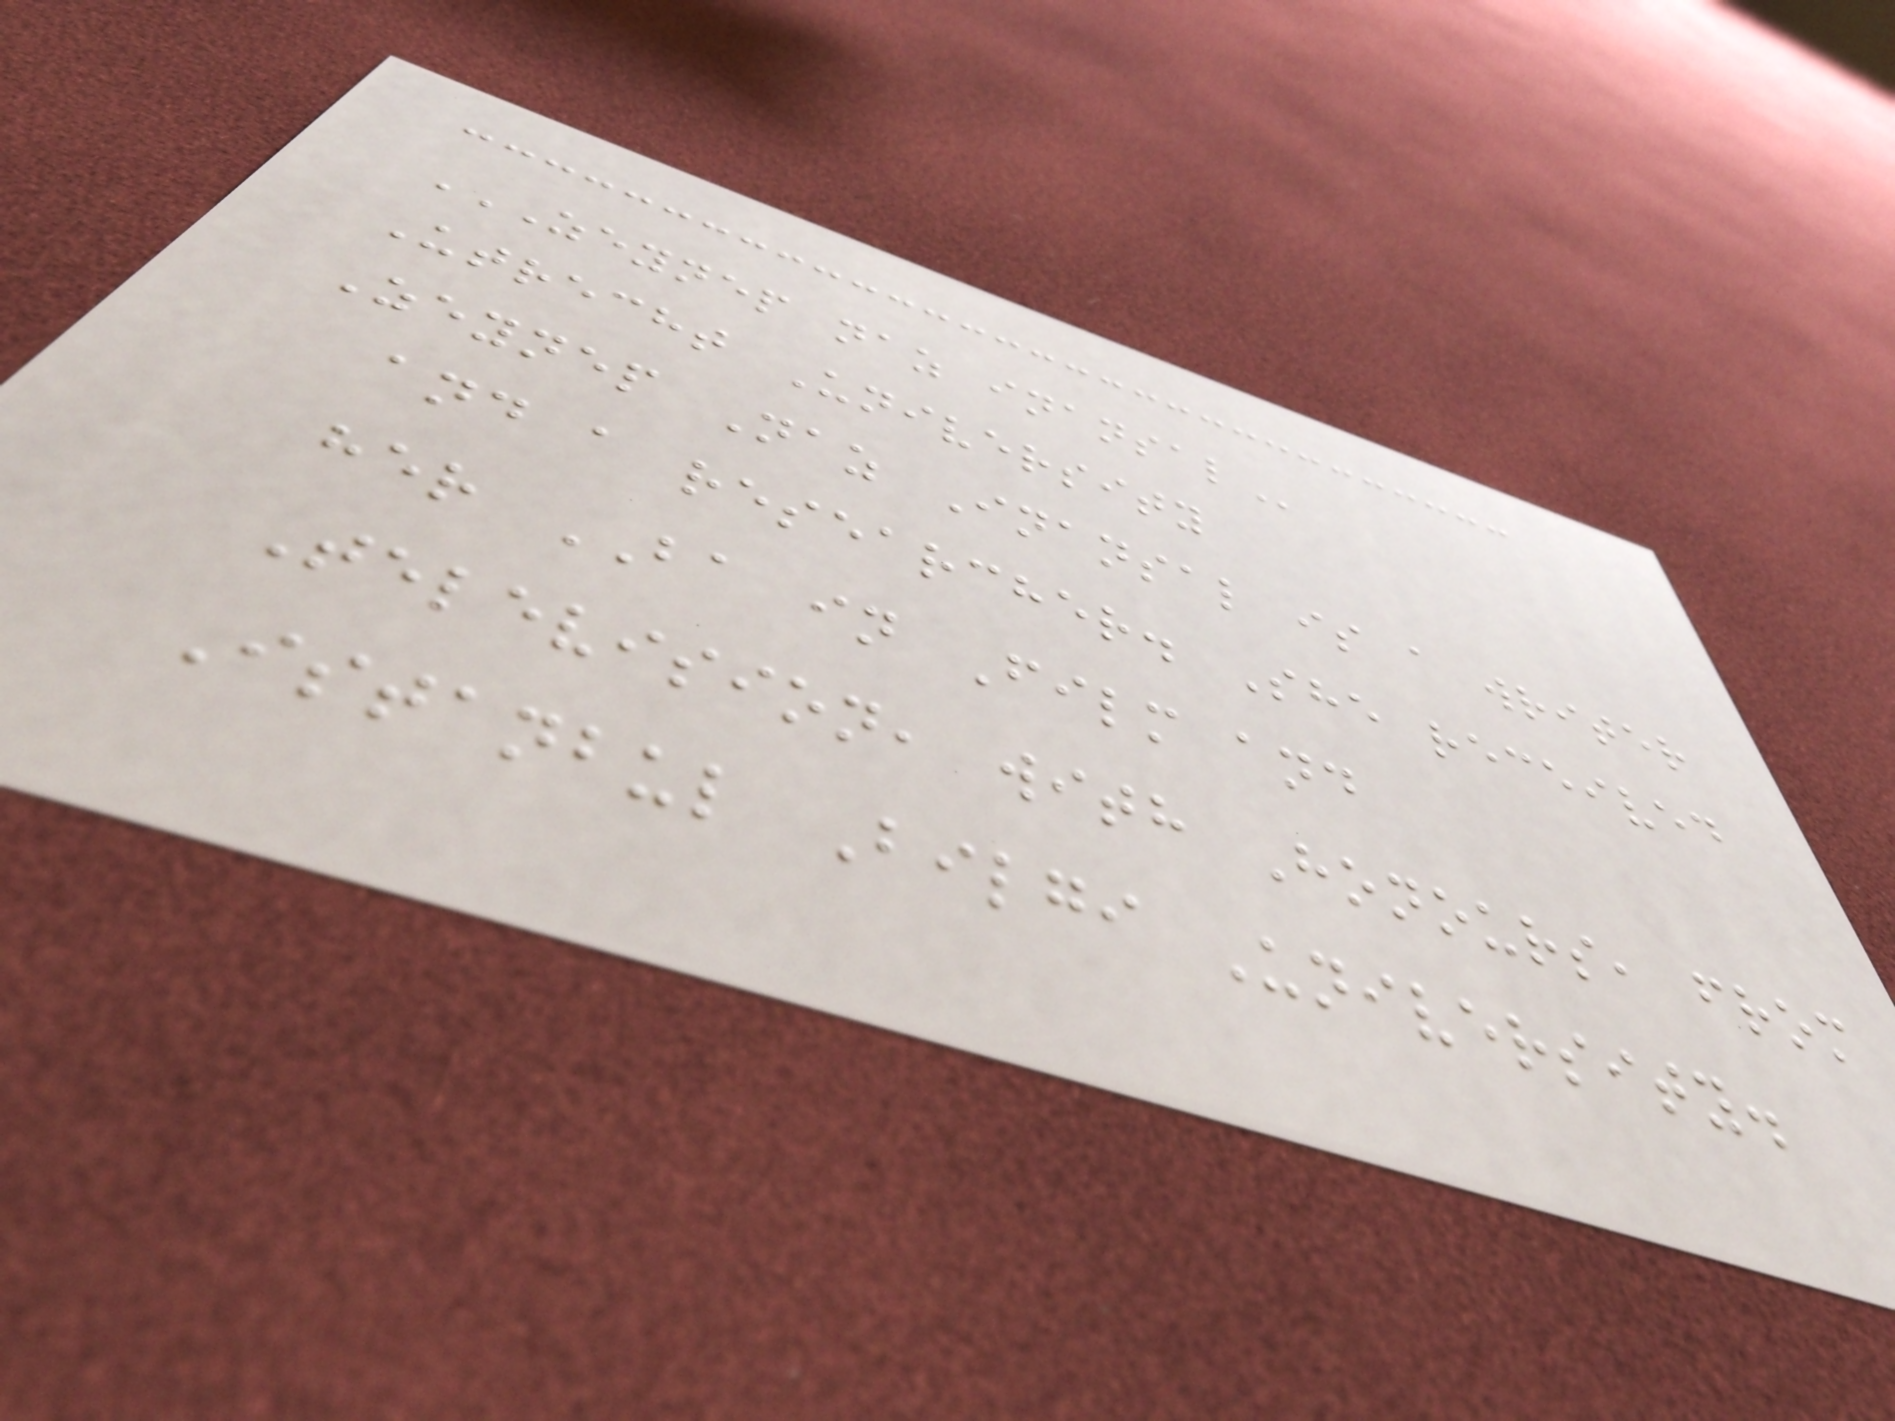ZEYNEP NAZ INANSAL
Utrecht University
Zeynep Naz Inansal is a writer
and a researcher. She received
her BA in Film and
Television, with Honours, from
Istanbul Bilgi University.
